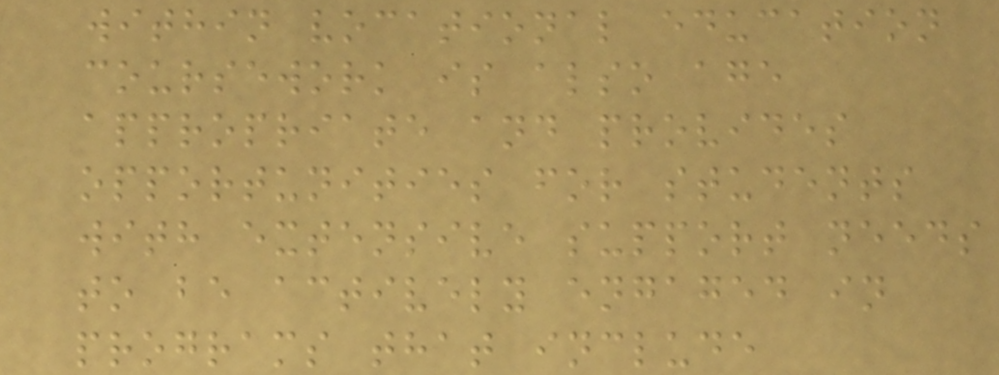within vocational education
coursework is also age
appropriate and provides
opportunities for students
with extensive support needs
to be actively engaged in
programs that include
